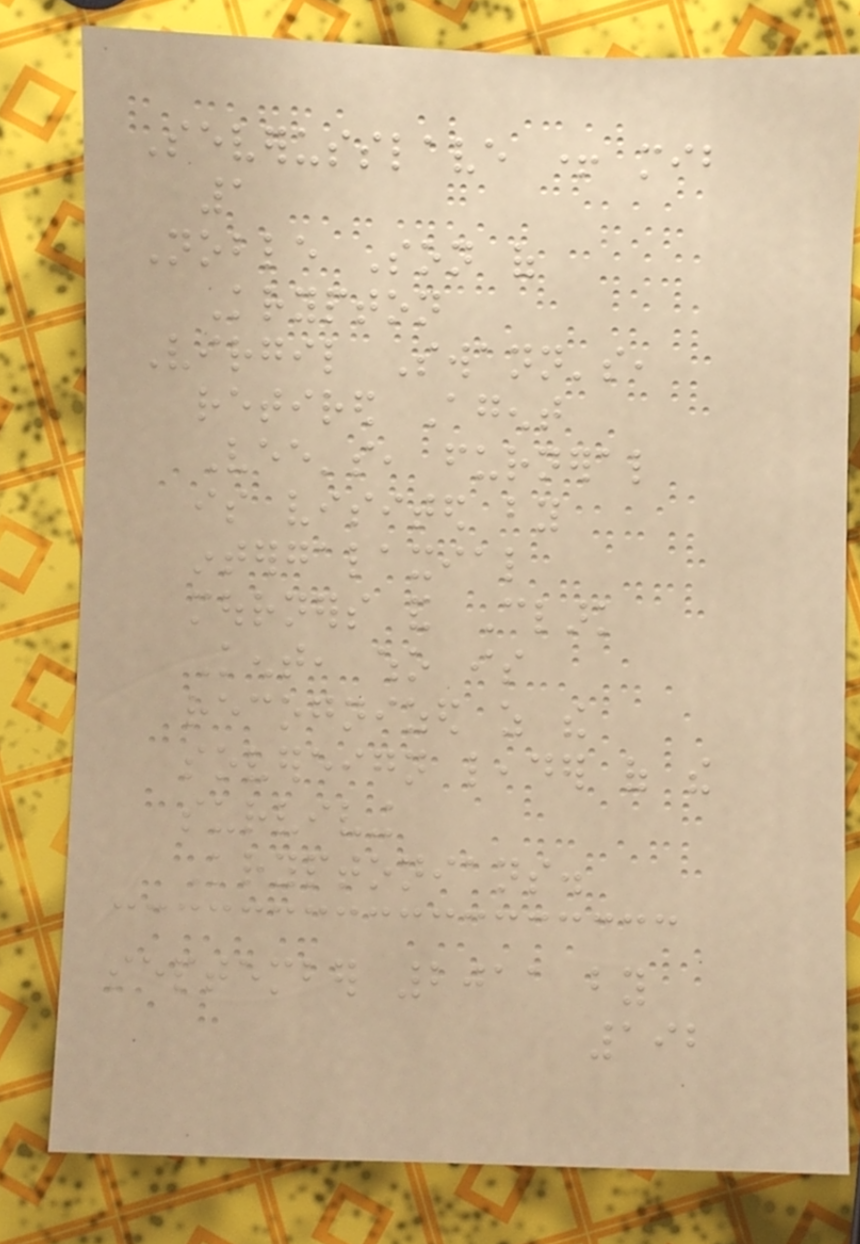Severusslave + mib
1
Noble Son of
Krypton
Virgil Swann's,
retired Agent
Vee's, furneral
is visited by
intergalaxial
mourners and Clark
Kent, who is
recognized as the
sovereign leader of the
surviving
Kryptonians.
september 2011 by
192
